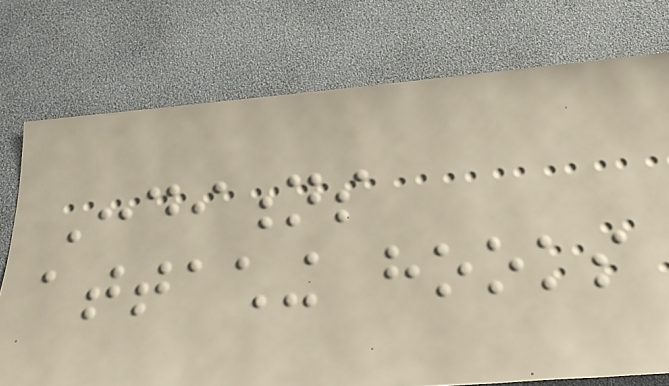Conditions
attaching hooks
